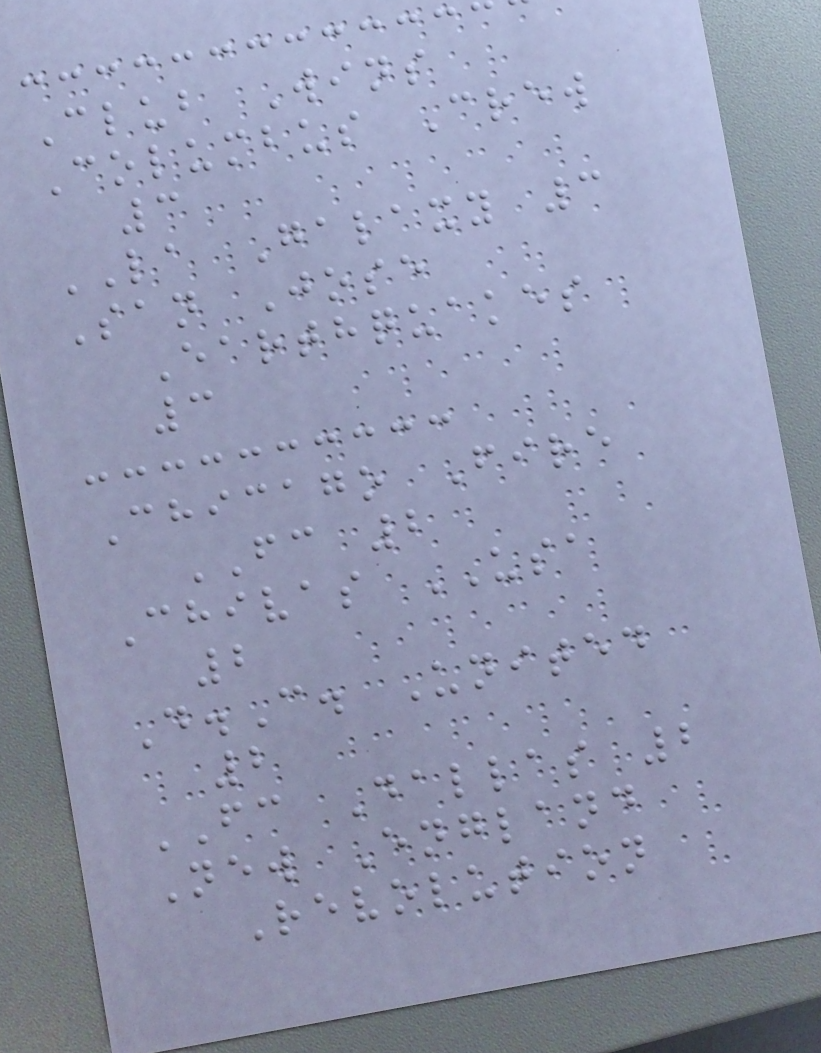Club Wins
Columbus Crew
3
LA Galaxy 3
San Jose
Earthquakes
3
Chicago Fire
FC 2
Chivas USA
2
D.C. United
2
FC Dallas 2
New England
Revolution
